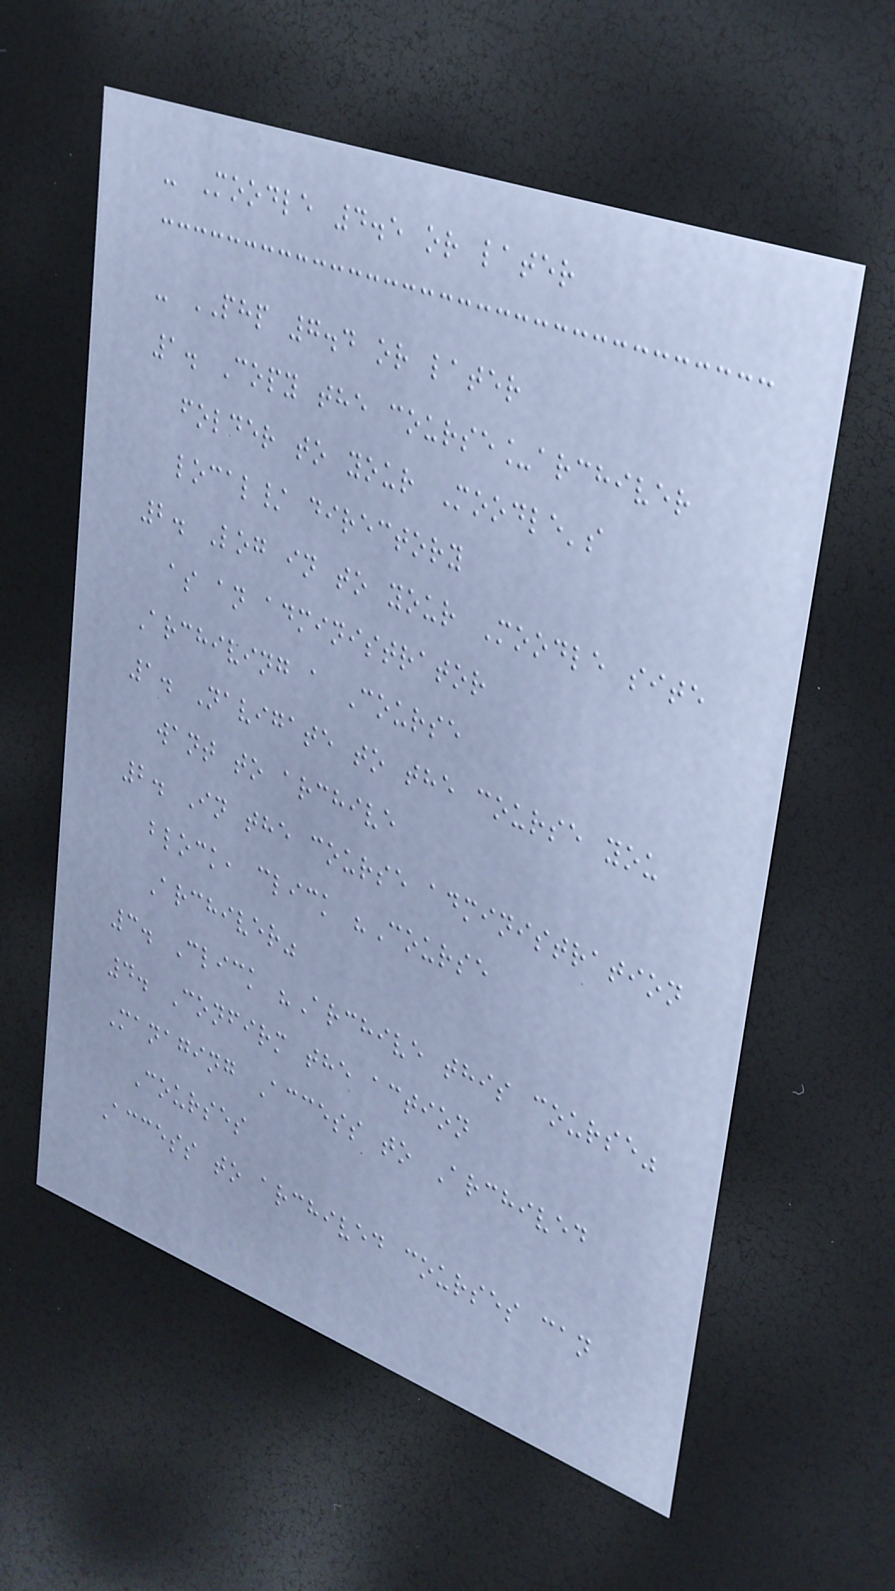- Moodle 4.5 or later
- PHP 7.4 or later
1. Copy the course_archiver
folder to your Moodle's
local/ directory
2. Log in to your Moodle site
as an administrator
Archiving a Course
1. Navigate to the course you
want to archive
2. In the course administration
block, click "Course
Archiver"
3. Click "Archive this course"
4. Confirm the action
Managing Access to Archived
Courses
Access to archived courses can
